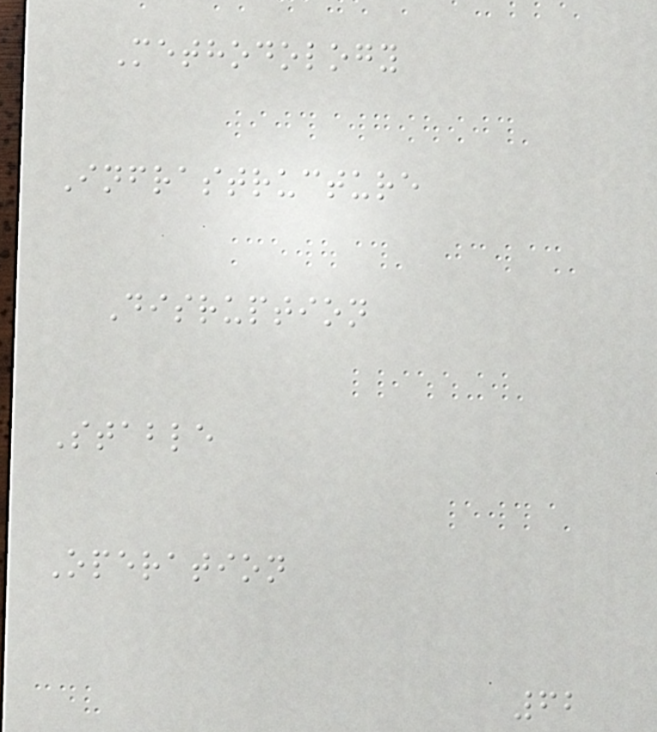Methodology
Infrastructure
Disruption
Stable
Operation
62
